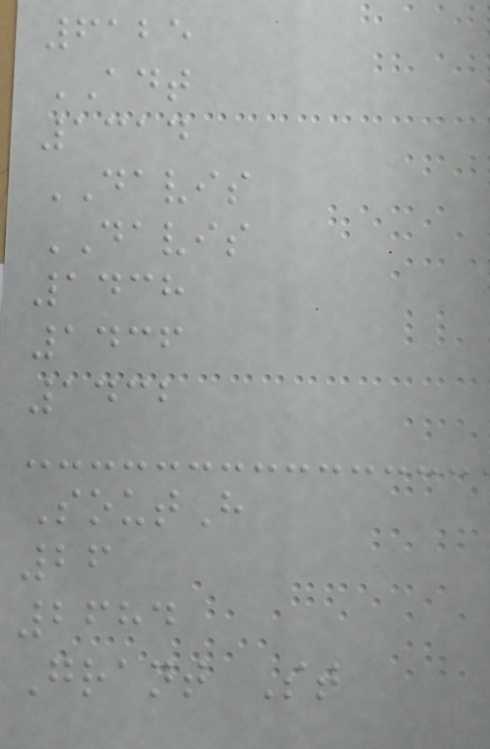6125
ADT
1314
DAVIS
DAVIS
1438
1436
1432
SoutH
26
2684
Grant St
